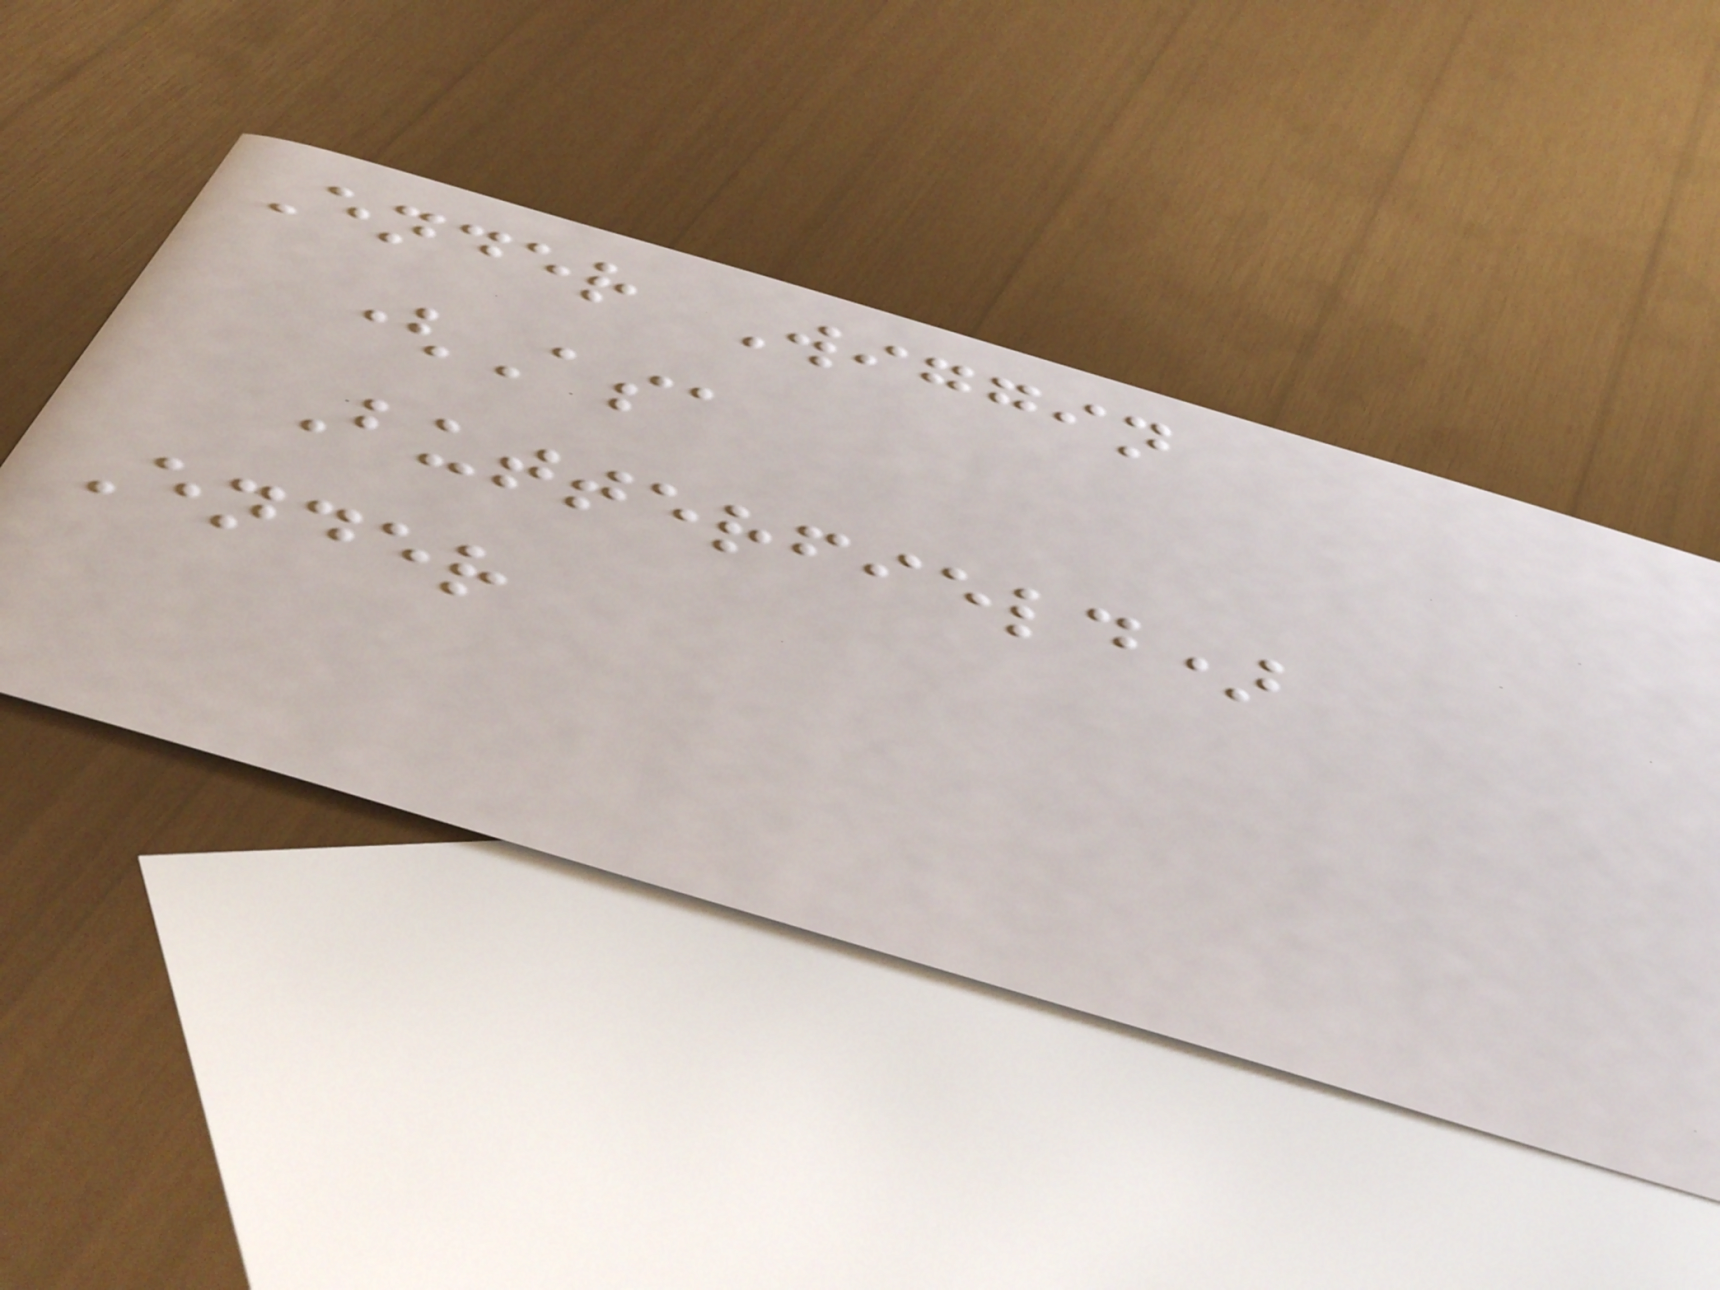Ender Wiggin
(Asa
Butterfield)
Ender
